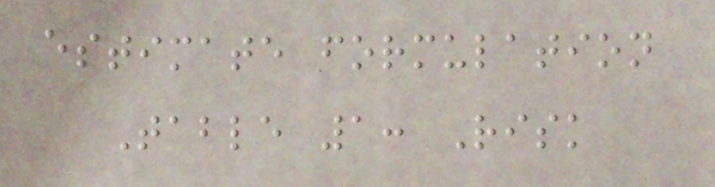estimate formulation
Table 1: Risk
